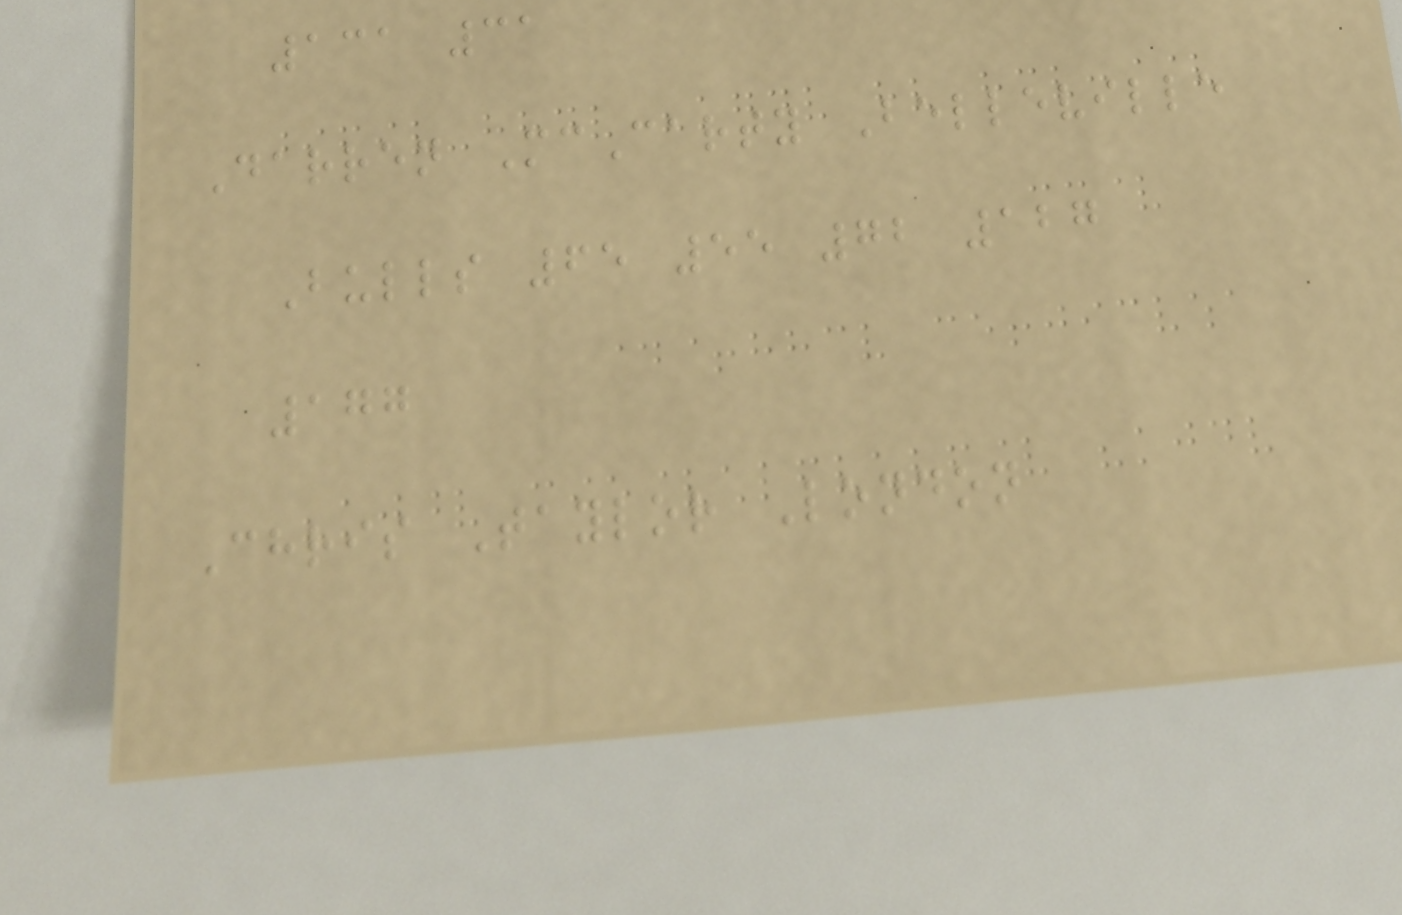131 31
Darren McCarty Belleville
Bulls 65 55 72 127
177
Chris Taylor London
